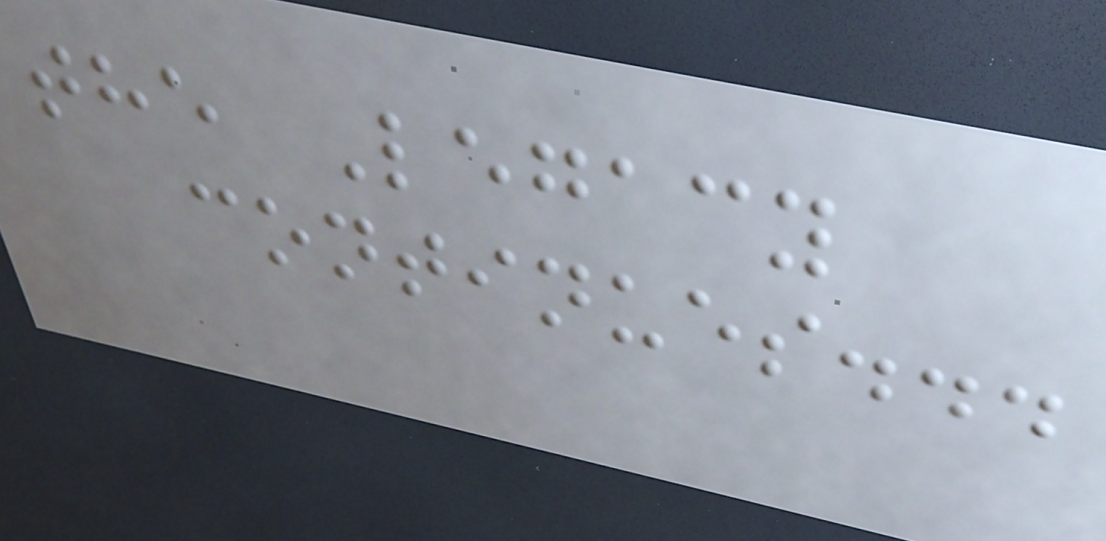the Legacy
continues...
